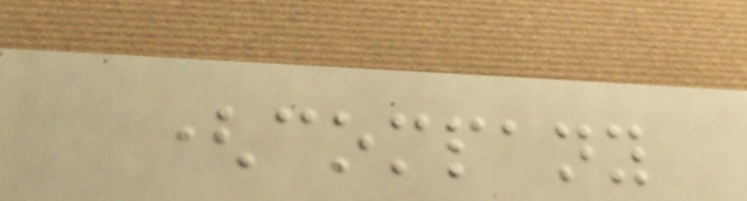(company
